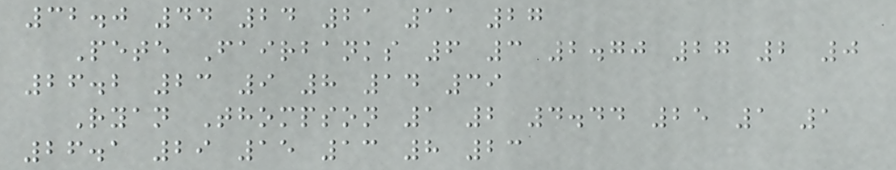32.0 44 24 21 11 27
Pete Fairbanks 6 3 2.70 27 2 0
26.2 23 9 8 14 39
Ryan Thompson 1 2 4.44 25 1 1
26.1 29 15 13 8 23
